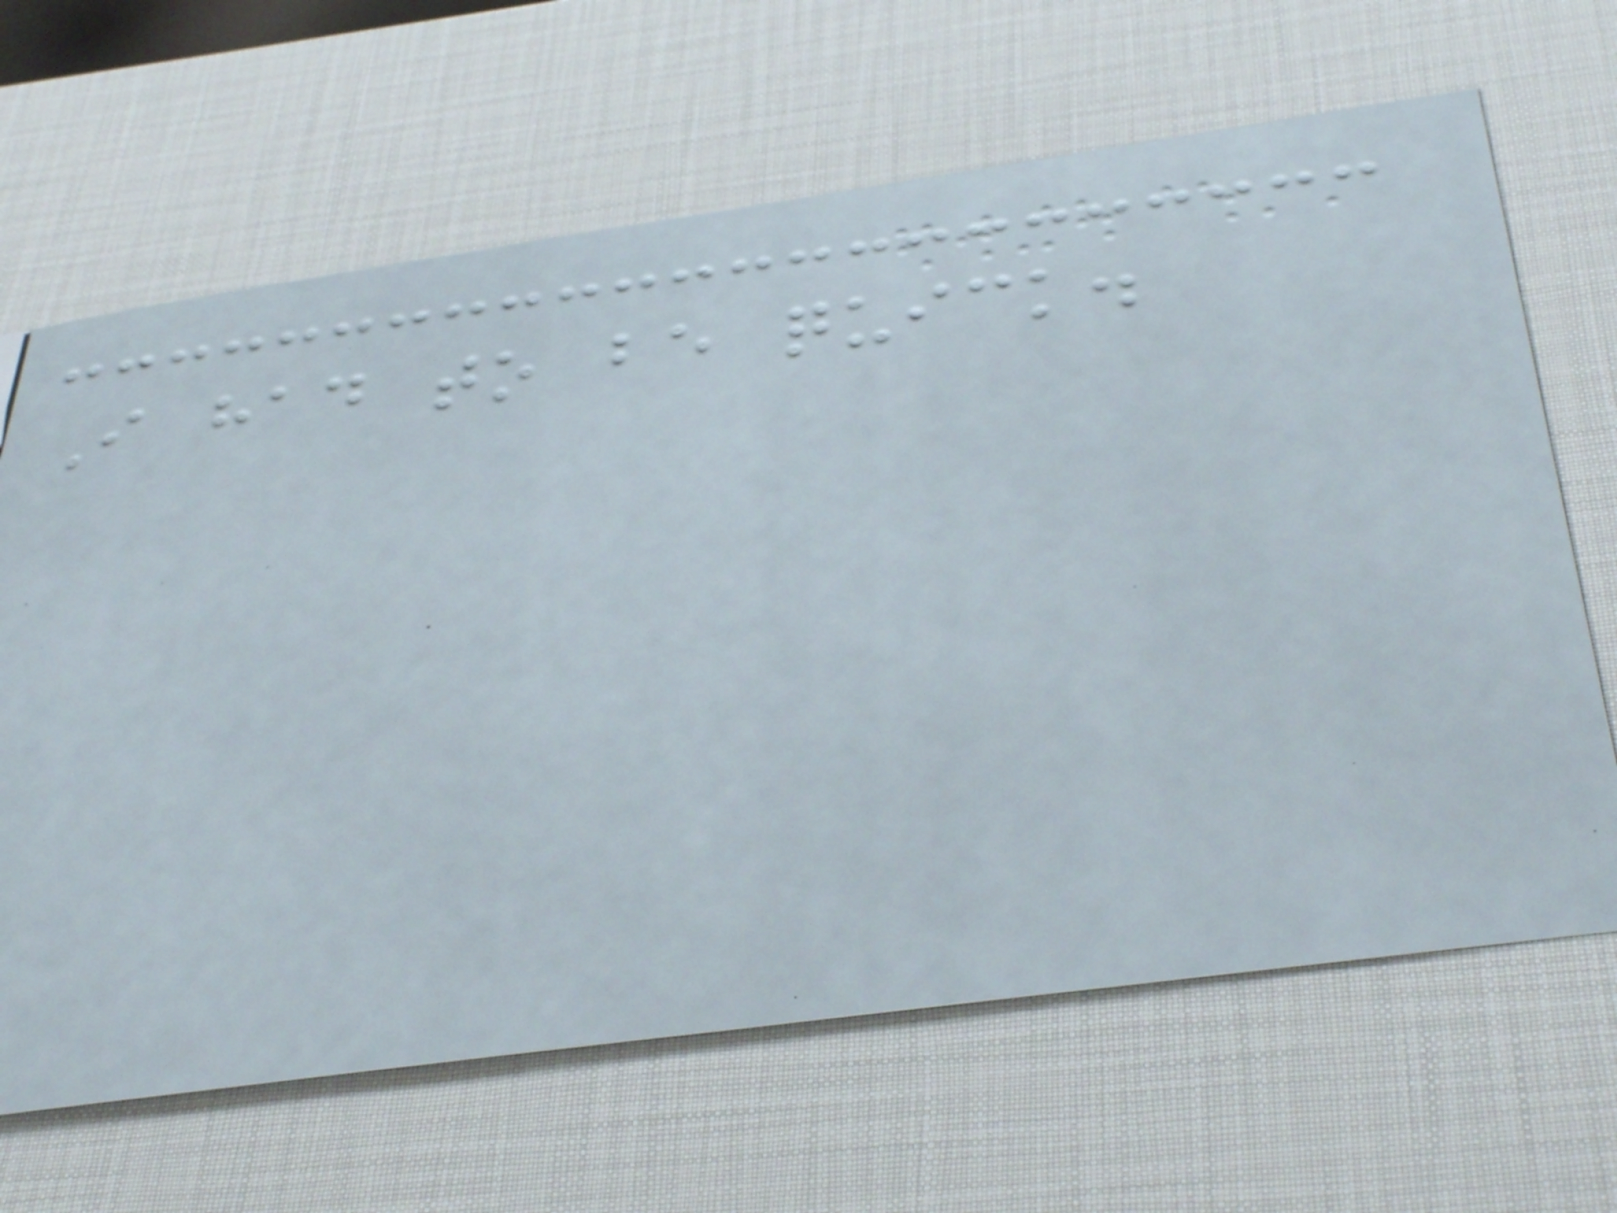I had to be quick.
